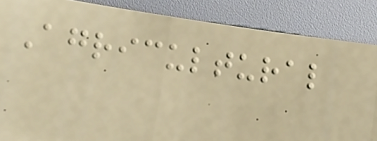Agricultural
